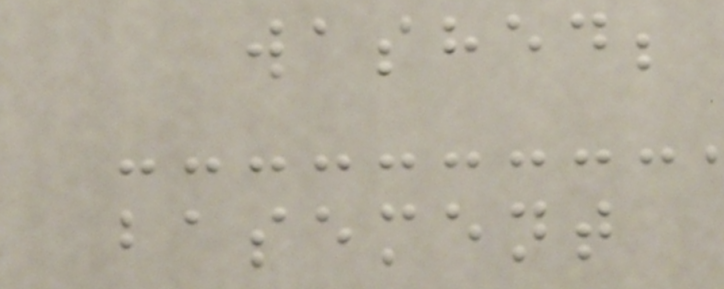washed;
basement
